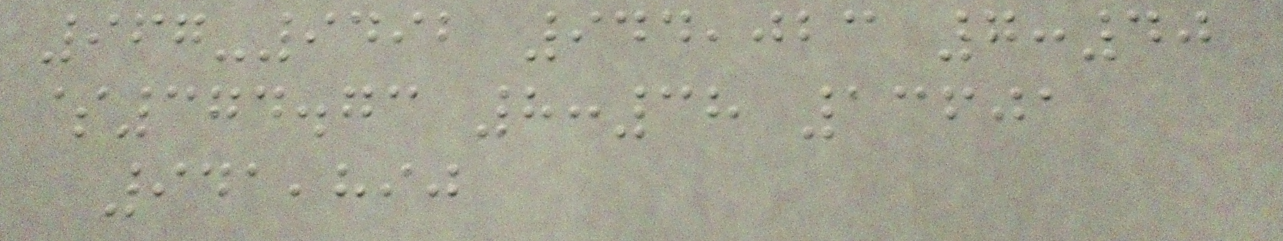967-9492 944,023 7:40
$374.73 8:38 13601
941,890
